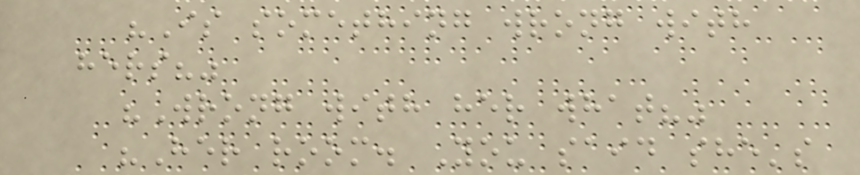"Is something wrong with
hers?"
"Wrong with her what?"
"Her room. You said she's
